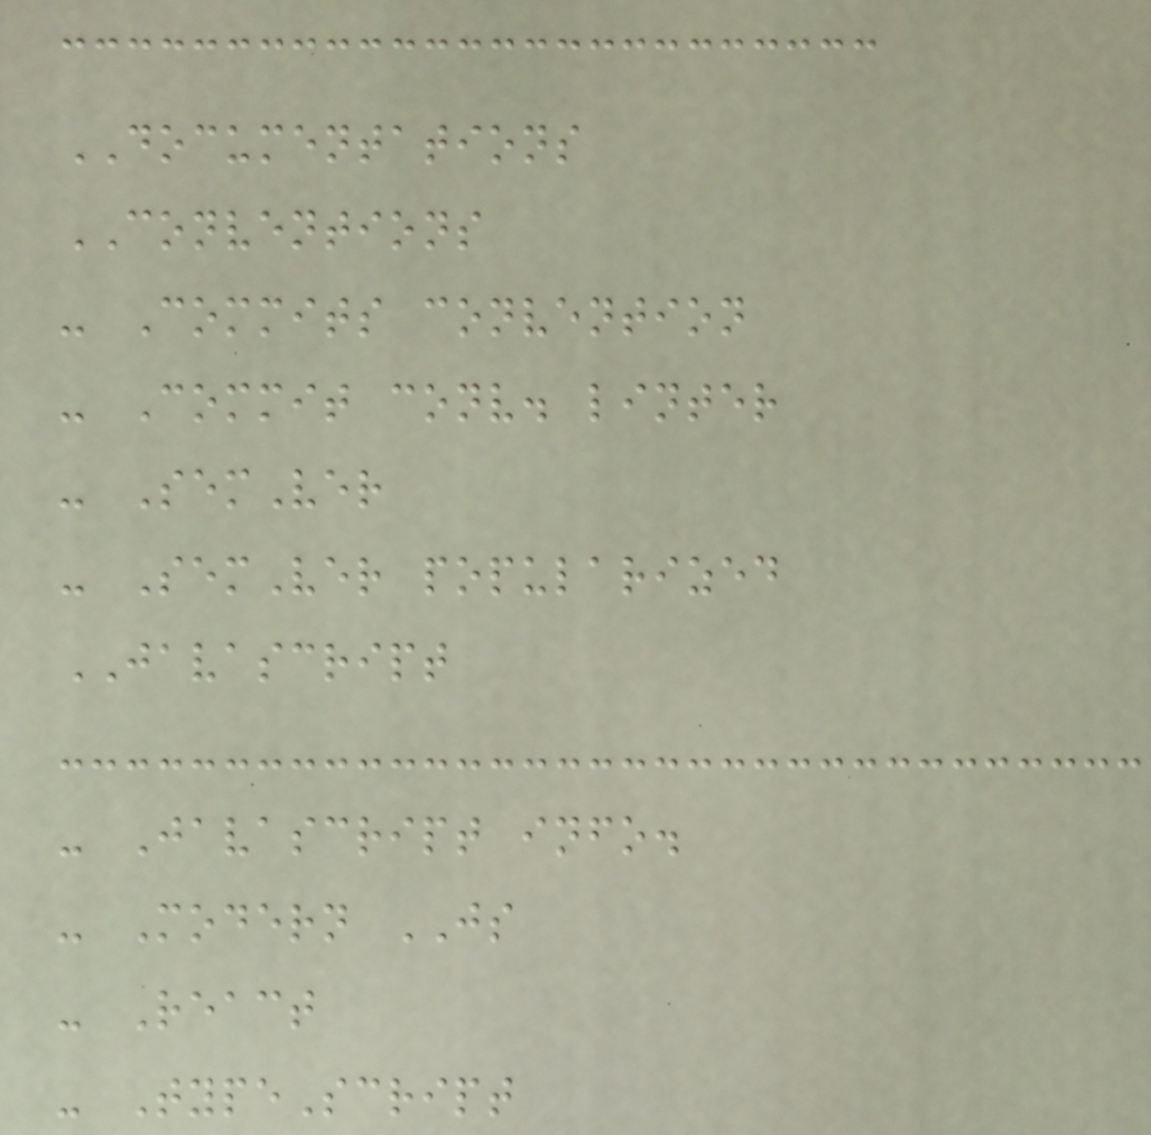DOCUMENTATIONS
CONVENTIONS
- Commits convention
- Commit conv. linter
- SemVer
- SemVer popularized
JAVASCRIPT
- Javascript info.
- Modern JS
- React
- TypeScript
